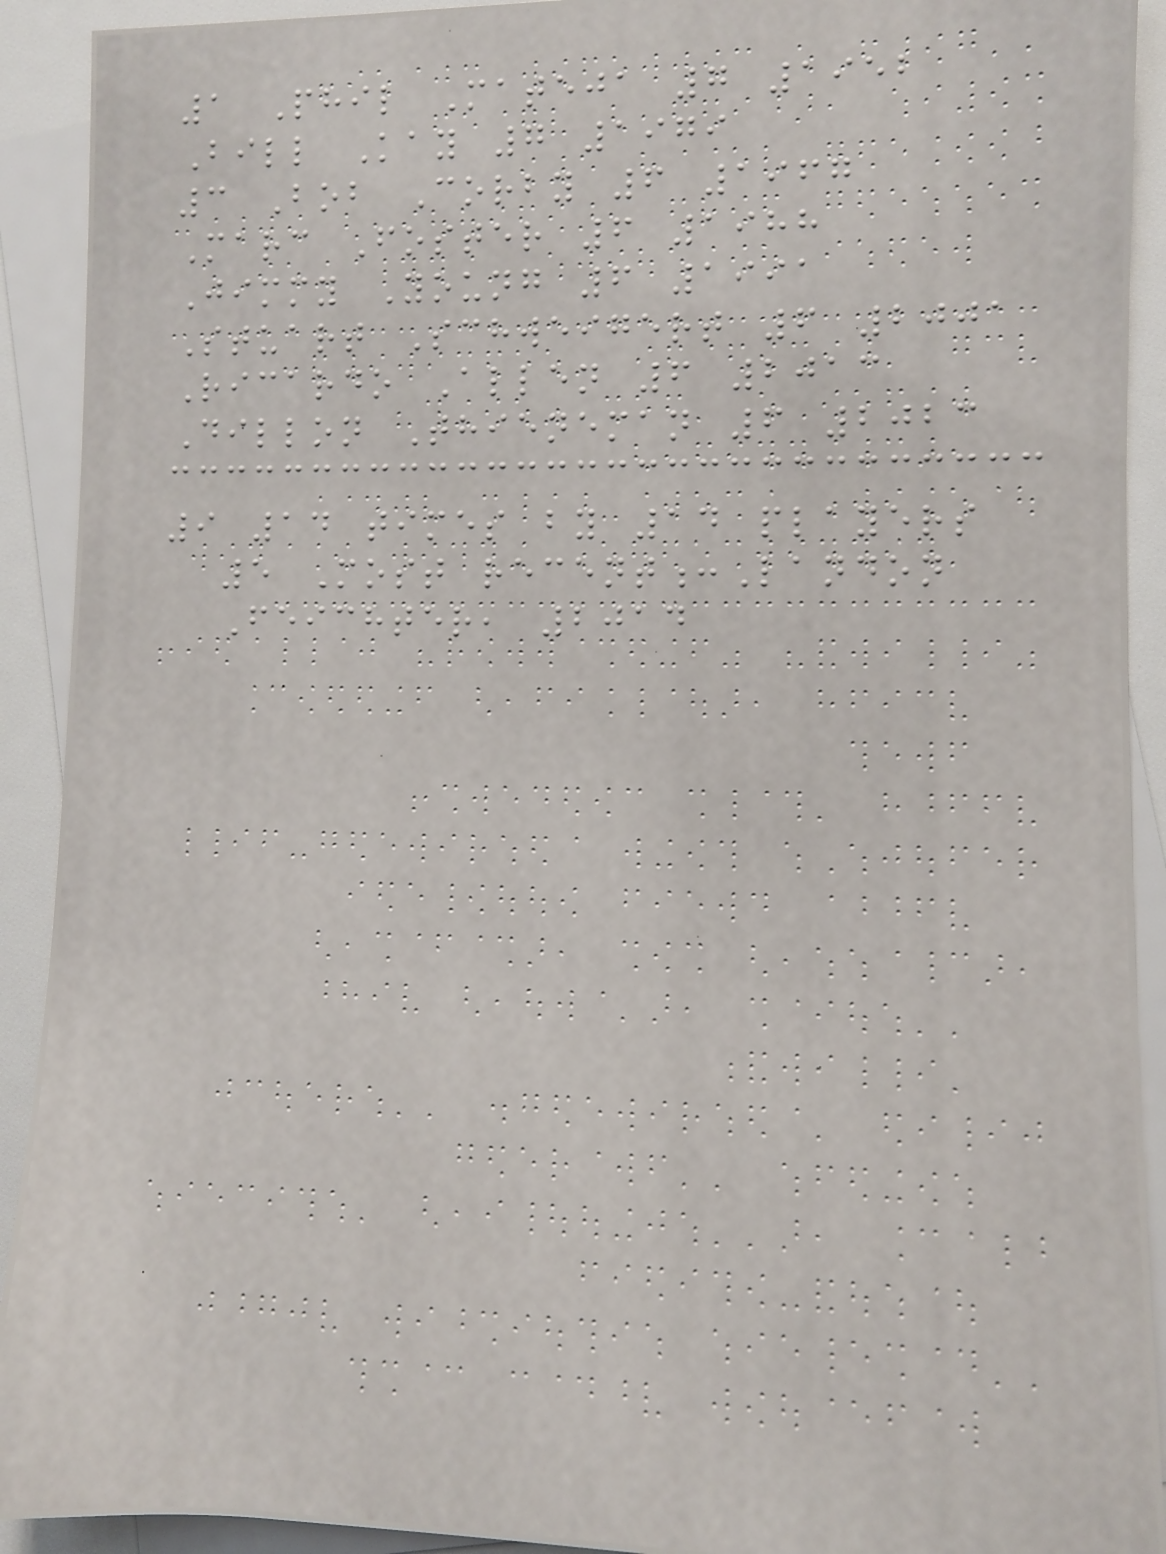1 Phil Mateja 7 1952
Bill Kay 7 1979
3 Bob Corby 6 1967
Marc Foster 6 1988
Jimmy Young 6 1991
Stuart Schweigert 6 2001
Ricardo Allen 6 2013
Dillon Thieneman 6 2023
9 14 times by 14 players
5 Most recent:Landon
Feichter, 2014
